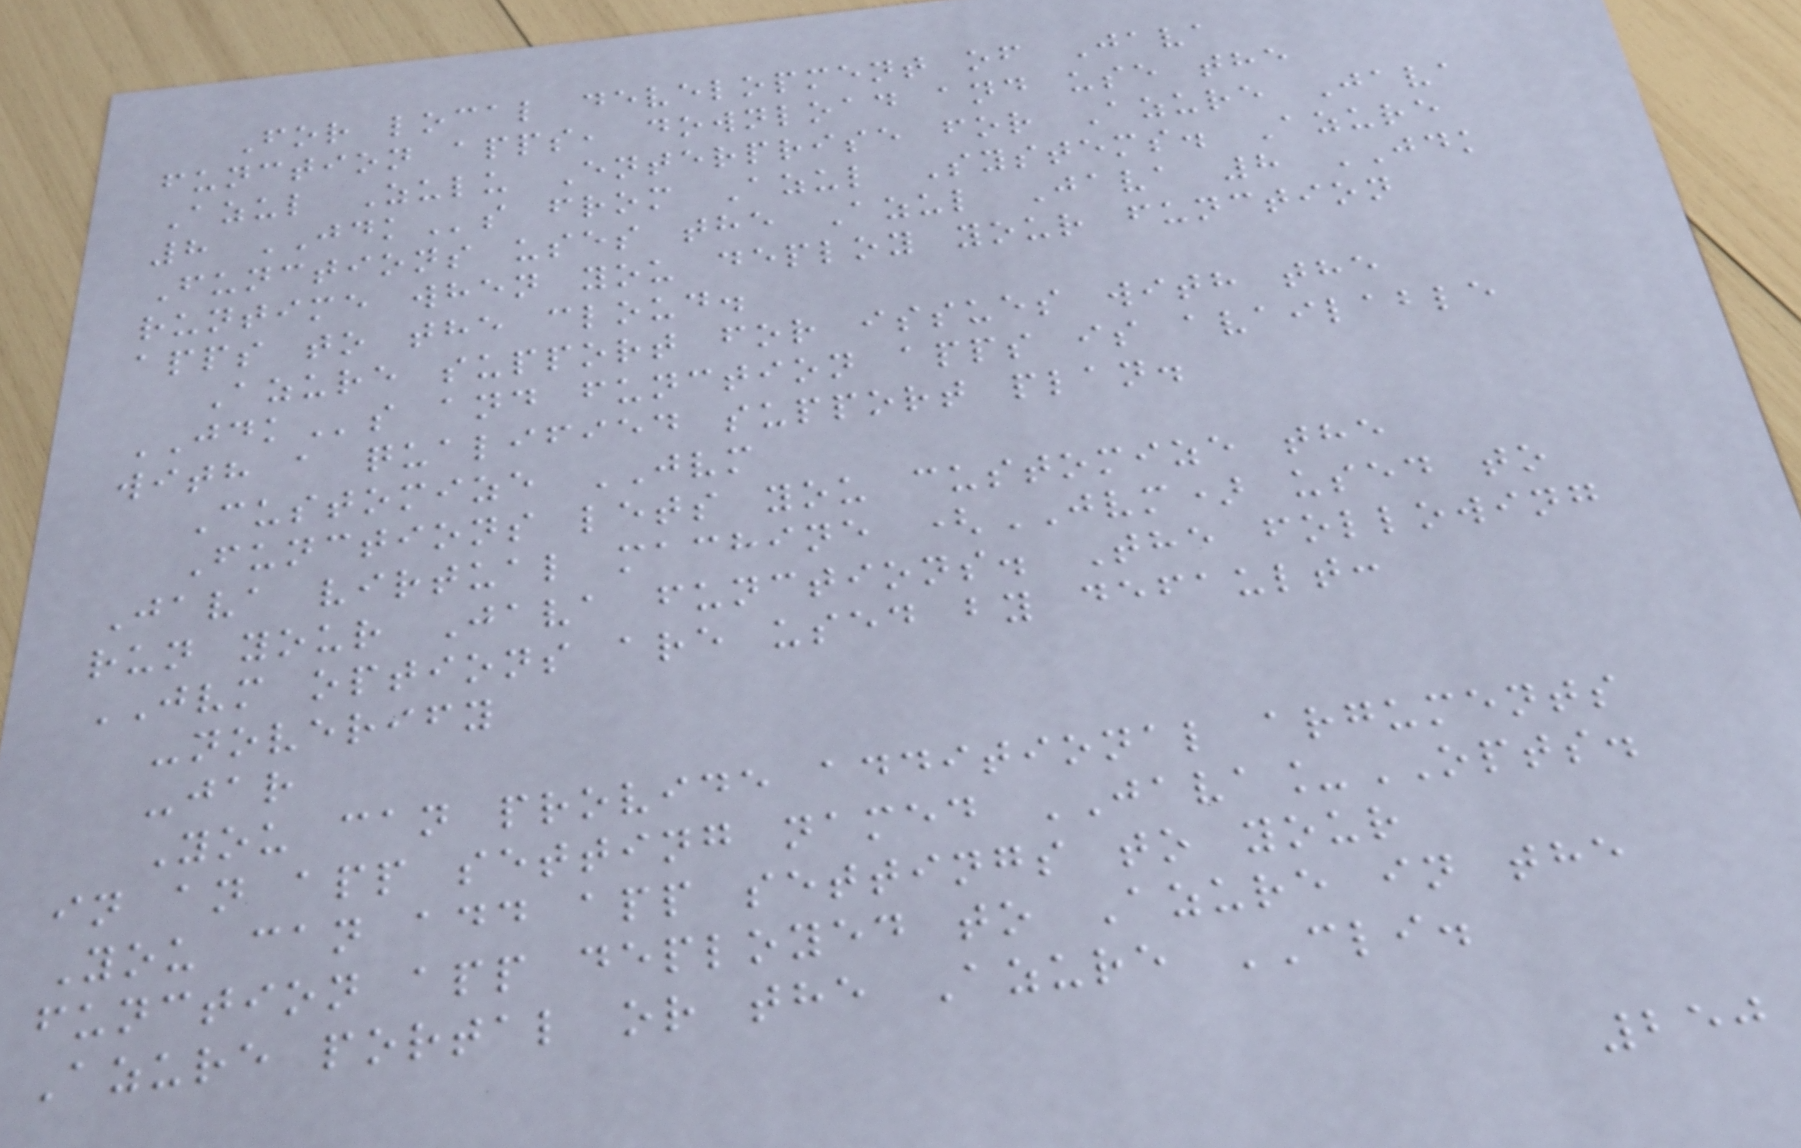For local development of Java
function apps, download and use the
Azul Zulu Enterprise for Azure Java
8 JDKs from Azul Systems. Azure
Functions uses the Azul Java 8 JDK
runtime when you deploy your function
apps to the cloud.
Azure support for issues with the
JDKs and function apps is available
with a qualified support plan.
Customize JVM
Functions lets you customize the
Java virtual machine (JVM) used to
run your Java functions. The following
JVM options are used by default:
-noverify
-jar
You can provide additional arguments
in an app setting named JAVA_OPTS.
You can add app settings to your
function app deployed to Azure in the
Azure portal or the Azure CLI.
250
